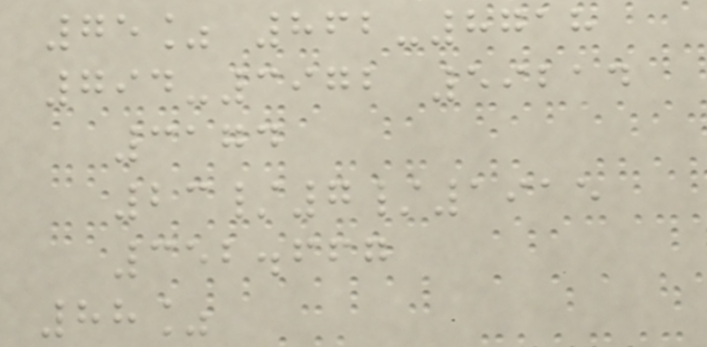75% 862-8718
794-3972 59214
3174
23/7/1915
352.667
88%
